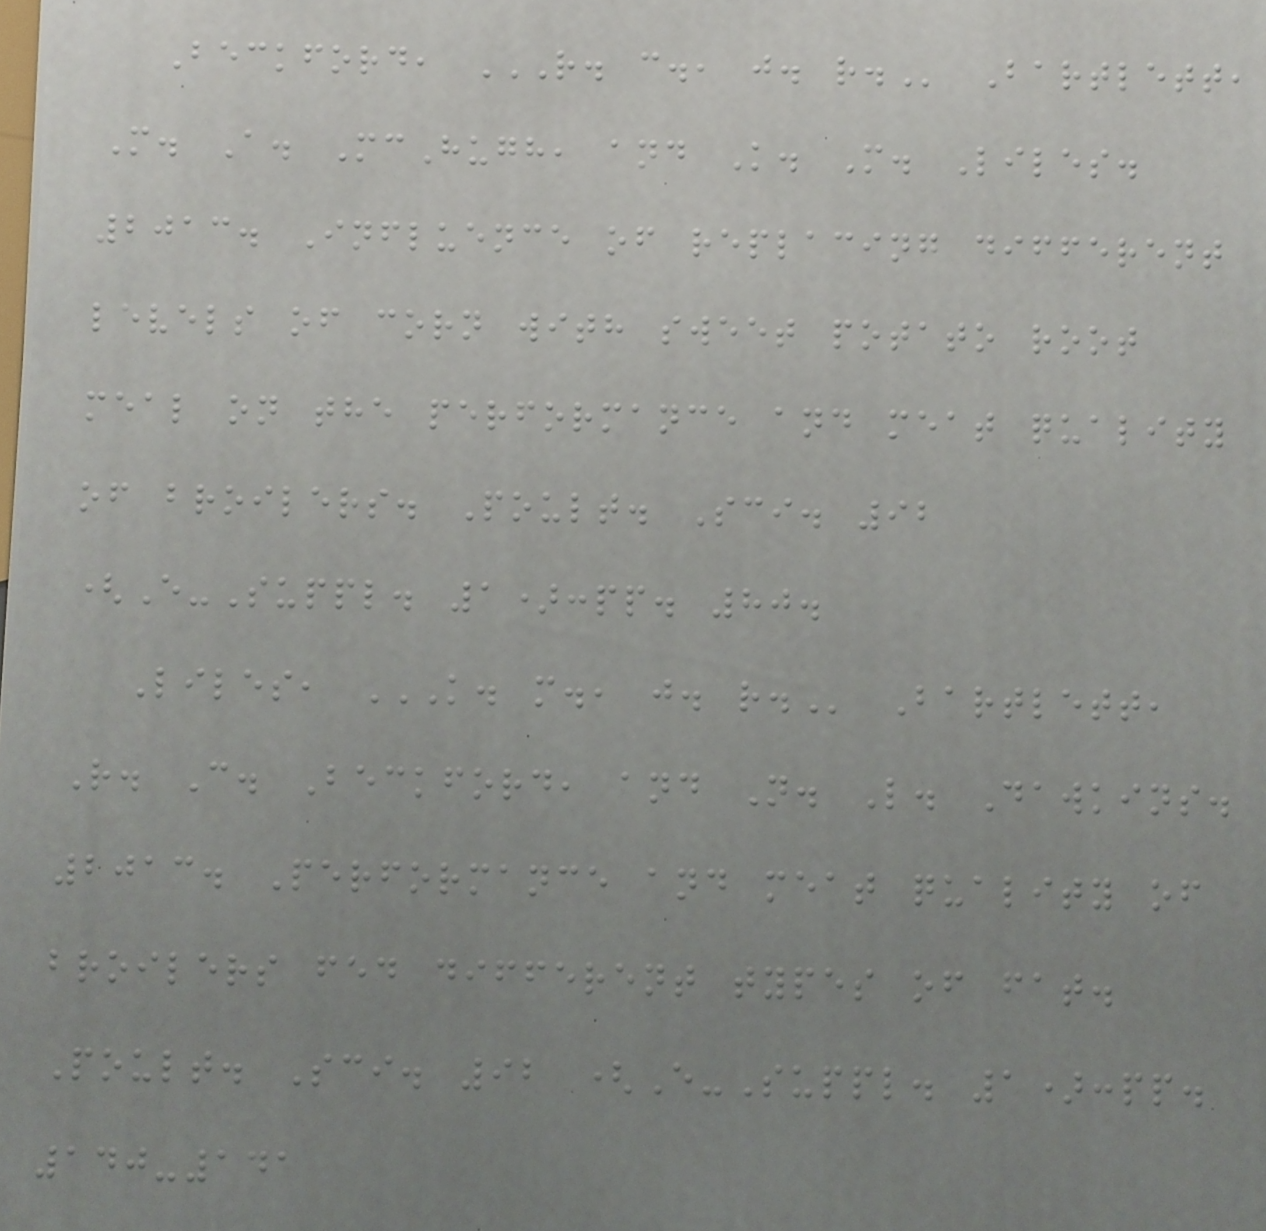Beckford, R. C., J. R. Bartlett,
M. A. McHugh, and K. M. Liles.
2013. Influence of replacing different
levels of corn with sweet potato root
meal on the performance and meat quality
of broilers. Poult. Sci. 92
(E-Suppl. 1):pp. 80.
Liles, K. M., J. R. Bartlett,
R. C. Beckford, and N. L. Dawkins.
2013. Performance and meat quality of
broilers fed different types of fat.
Poult. Sci. 92 (E-Suppl. 1):pp.
140-141
